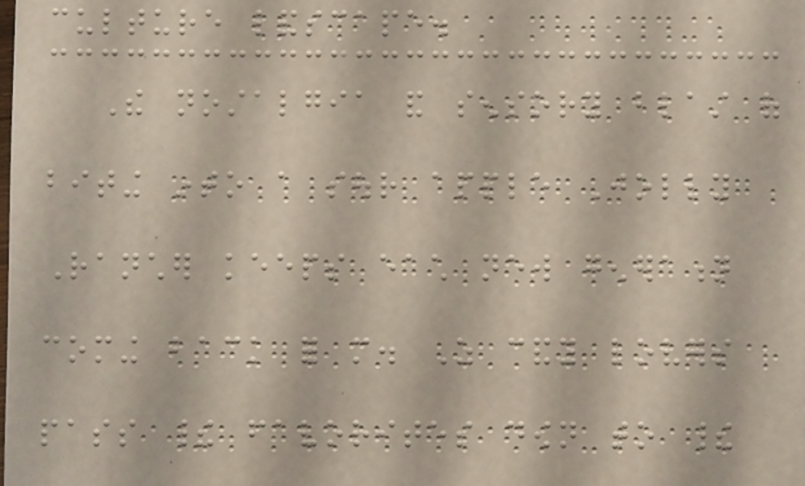culture landscape.
The nostalgia and sensory blast of
biting into a sour apple Jolly
Rancher keeps each new generation
coming back for more. As candy lovers
pass their favorites down to their
